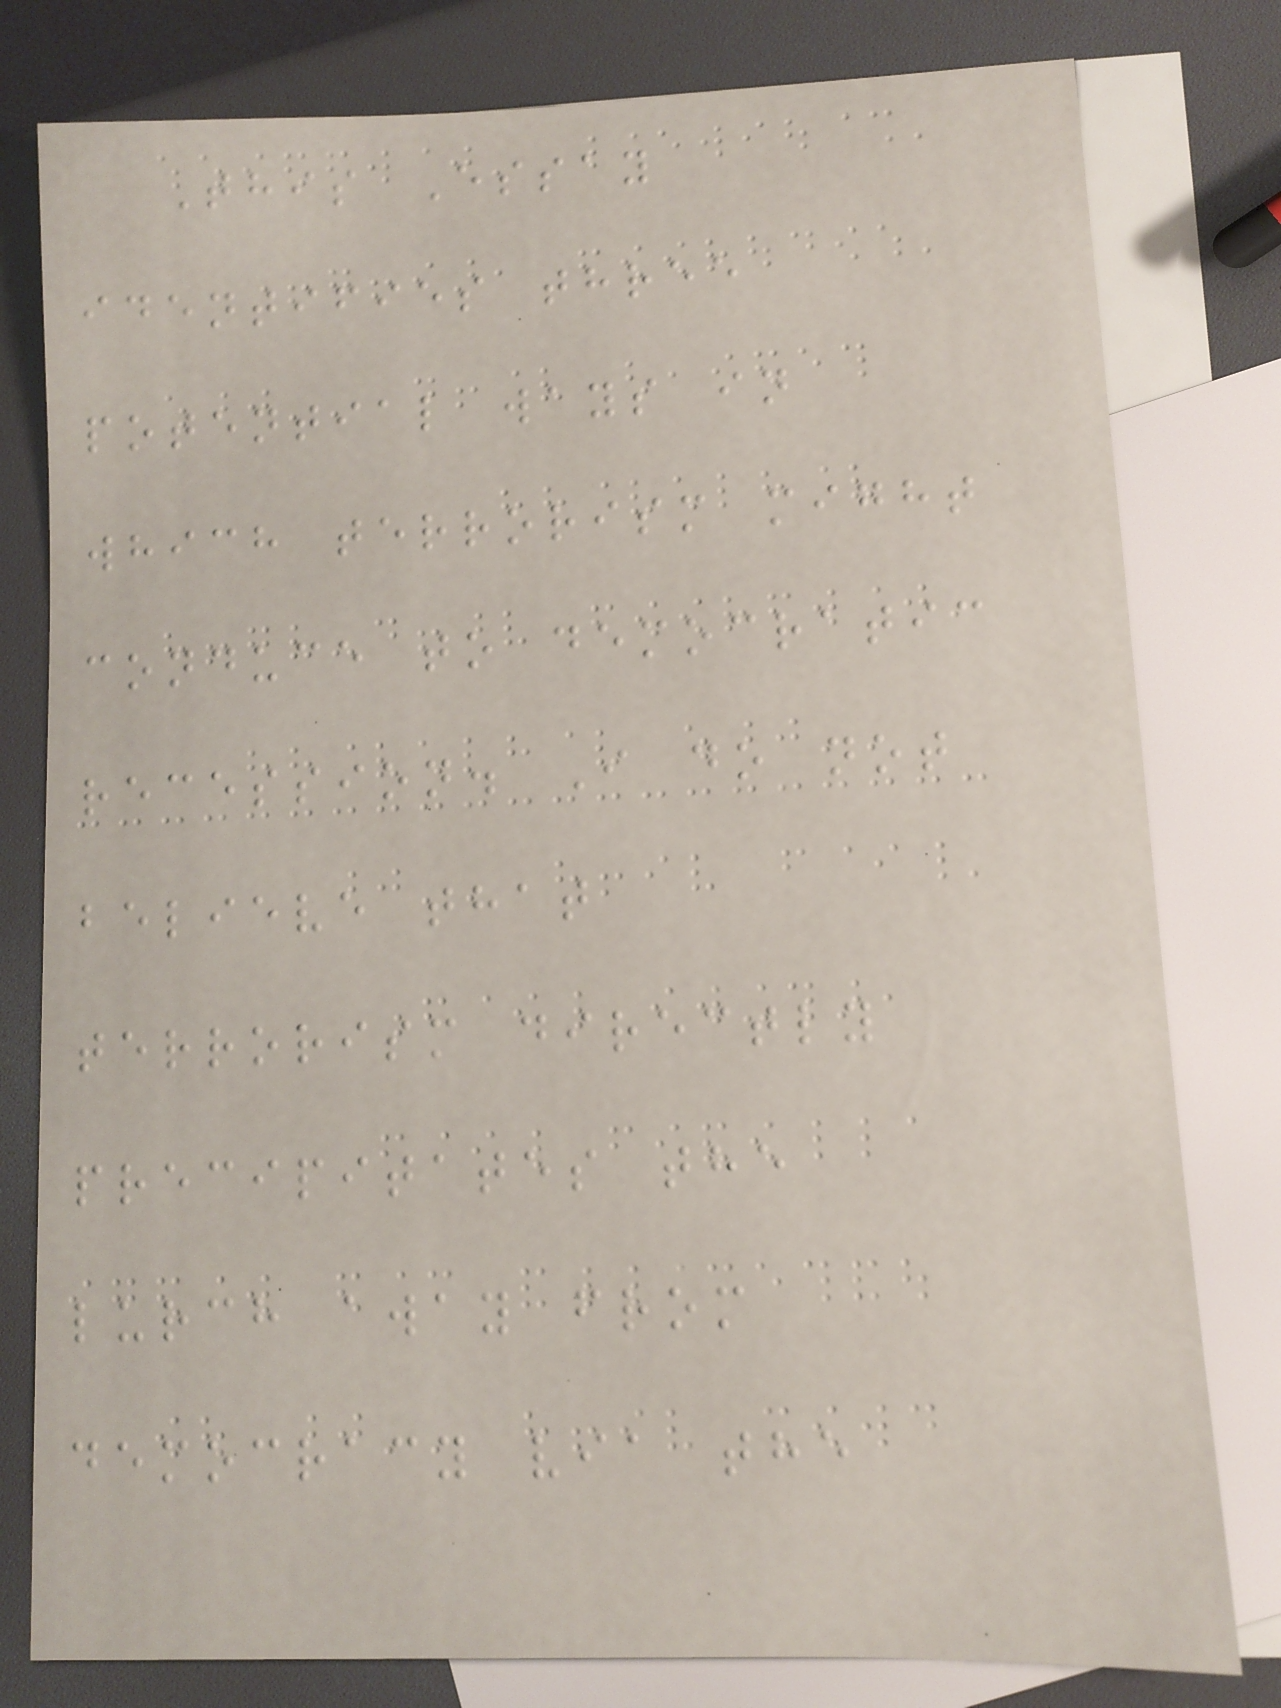This Essay
identifies three
potential ways in
which terrorism might
conduce to democratic
recession. I do not
believe that
terrorism directly
precipitates the
lurch away from
democracy via the
